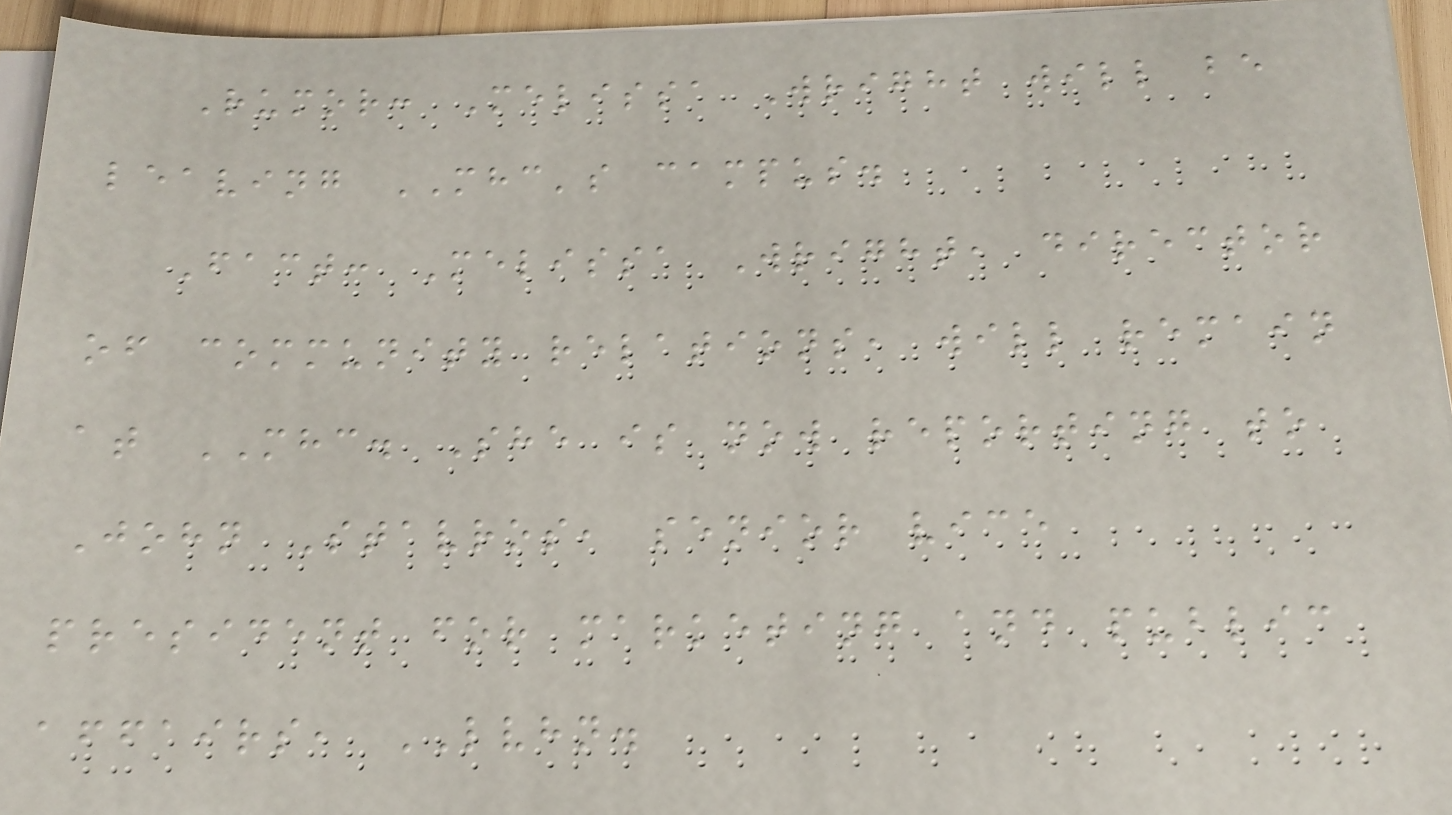Rumor: Melissa Wright will be
leaving MHC's campus.
Fact: Melissa Wright, director
of community relations, will remain
at MHC. She is now reporting to
John Stavros, senior vice
president for marketing and public
affairs, LVHN.
